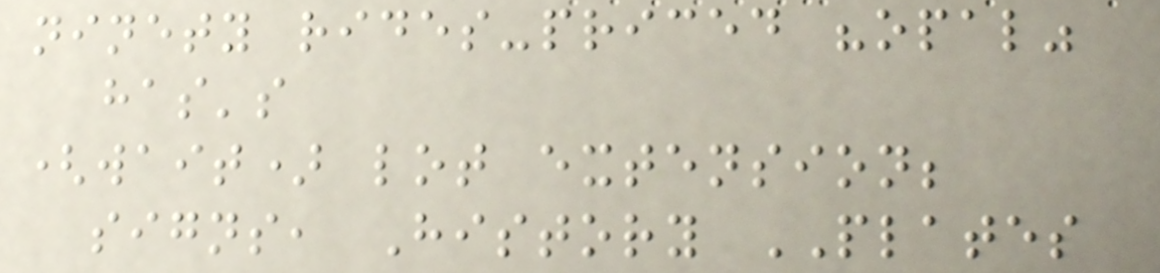ninety rides-priced "opal"
has's
(wait) lot extension;
signs, History PLATES
